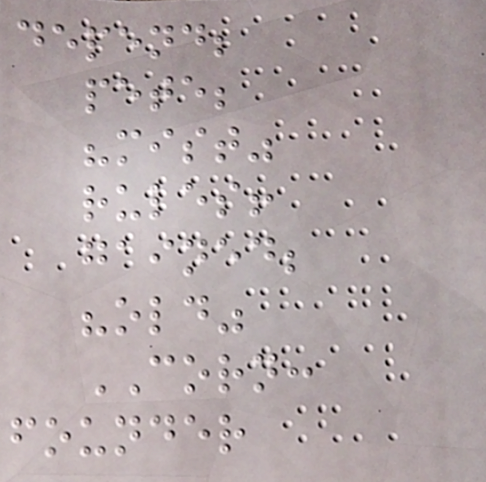depend;
pete;
"mist"
rules!
gained;
"old"
CORN:
founder
